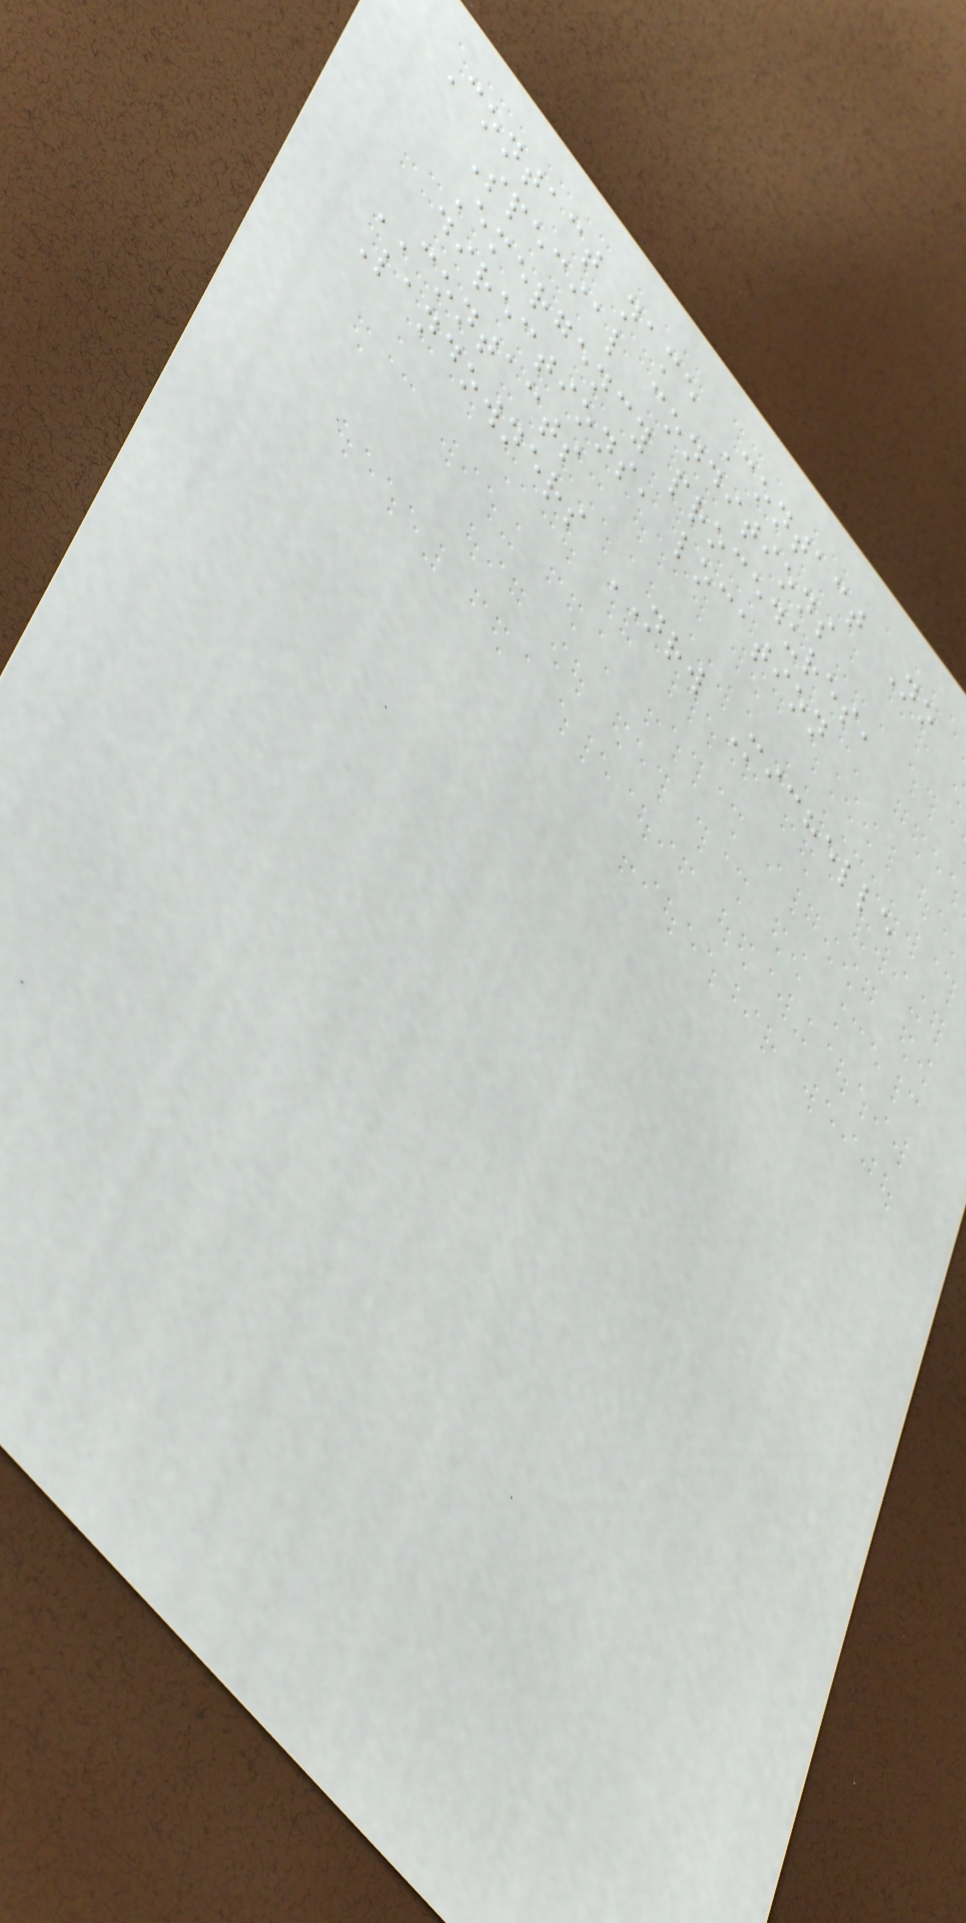Contact name Contact No
Special conditions
Emergency procedures,
directions, location
CONTACTS
Landowners NRW Michelle
